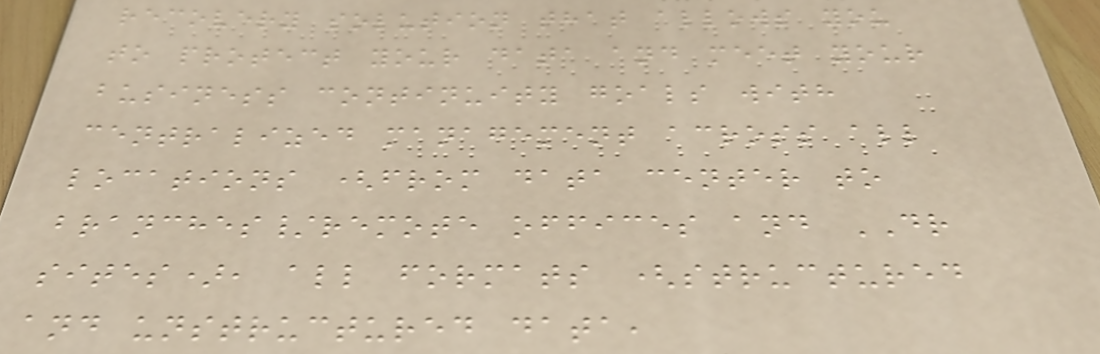recovery solution that allows you
to protect your data and meet your
business continuity goals with
centralized management across all
locations (from data center to
branches/remote offices and DR
sites), all formats (structured
and unstructured data,
